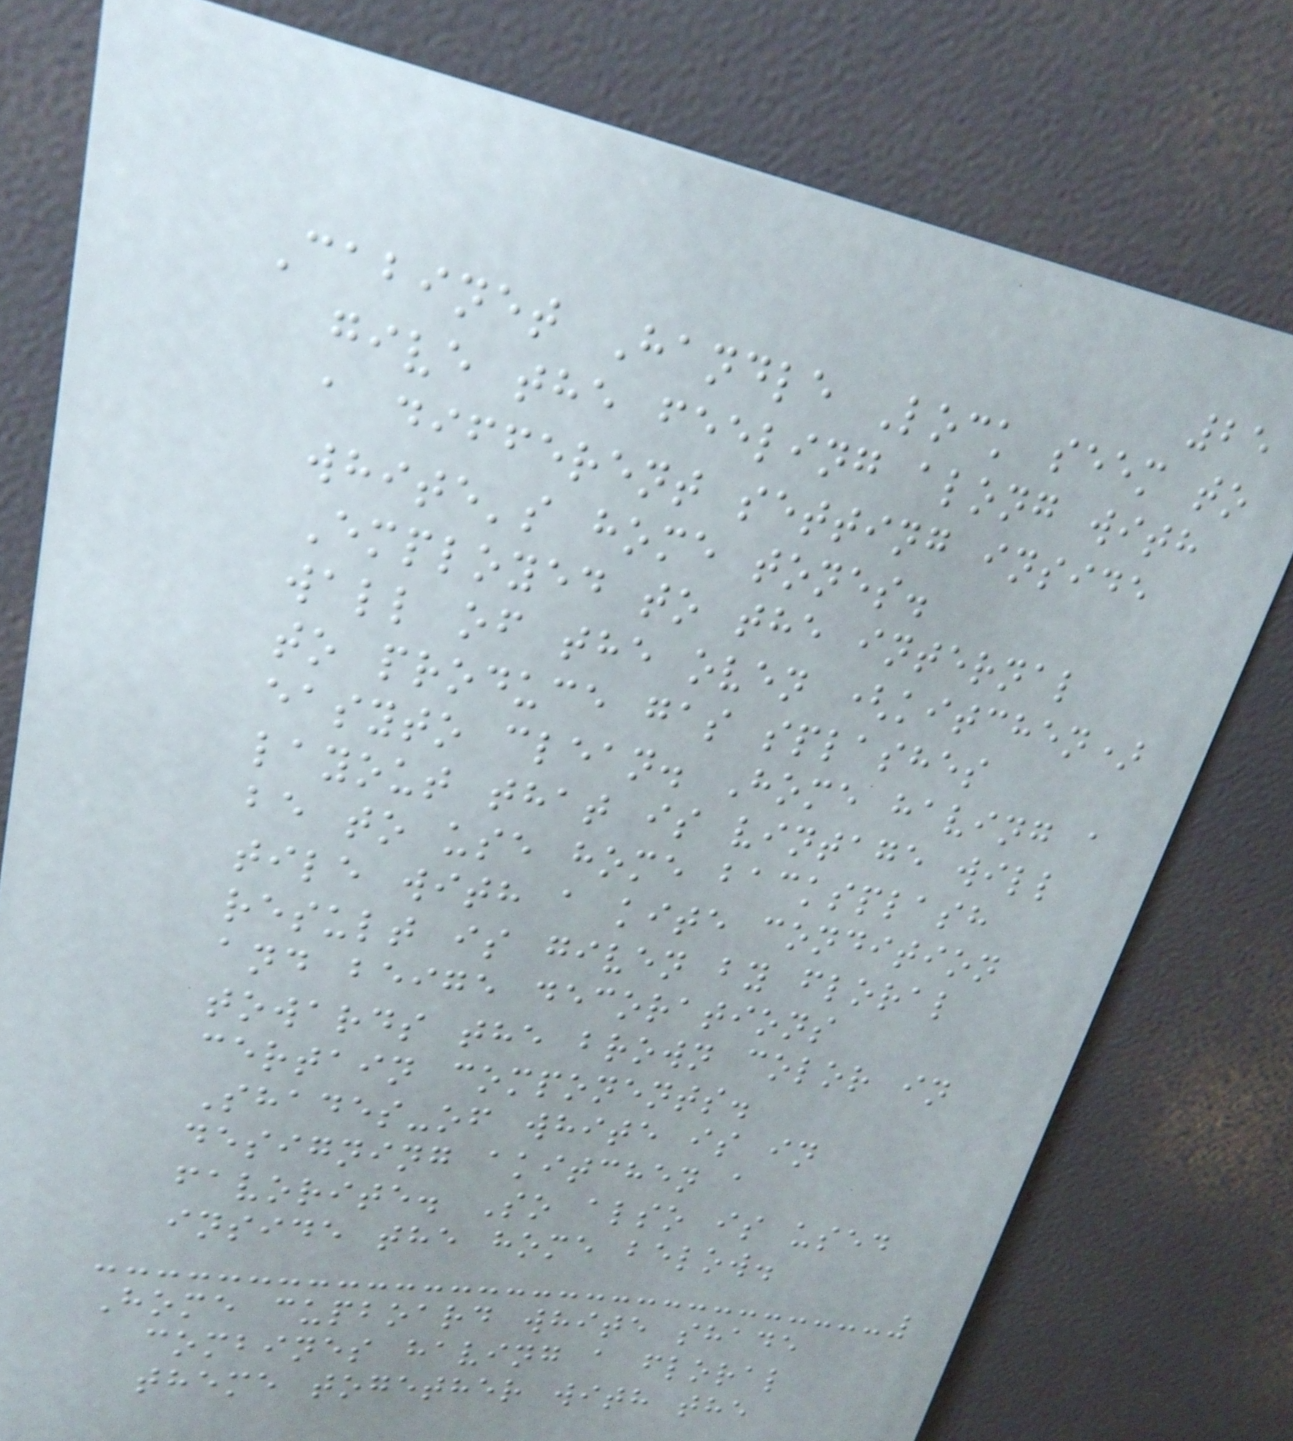25
Cabinet Handle Lock seem to
give the feeling along with
a different setting inside
white's home tones.
Employed to the internal
wall of the oven (kitchen)
to produce gas splashes
easyto clean. Home having a
layout that is vintage will
be to use home backsplash
tile with a kite condition
result is given by floral
and beige decorations
towards the brown color in
certain components.
Shades-of white is in
designing akitchen a
favorite. So also is used
inside the home below.
Home cupboard white shade
combines having a floral
theme together with the
